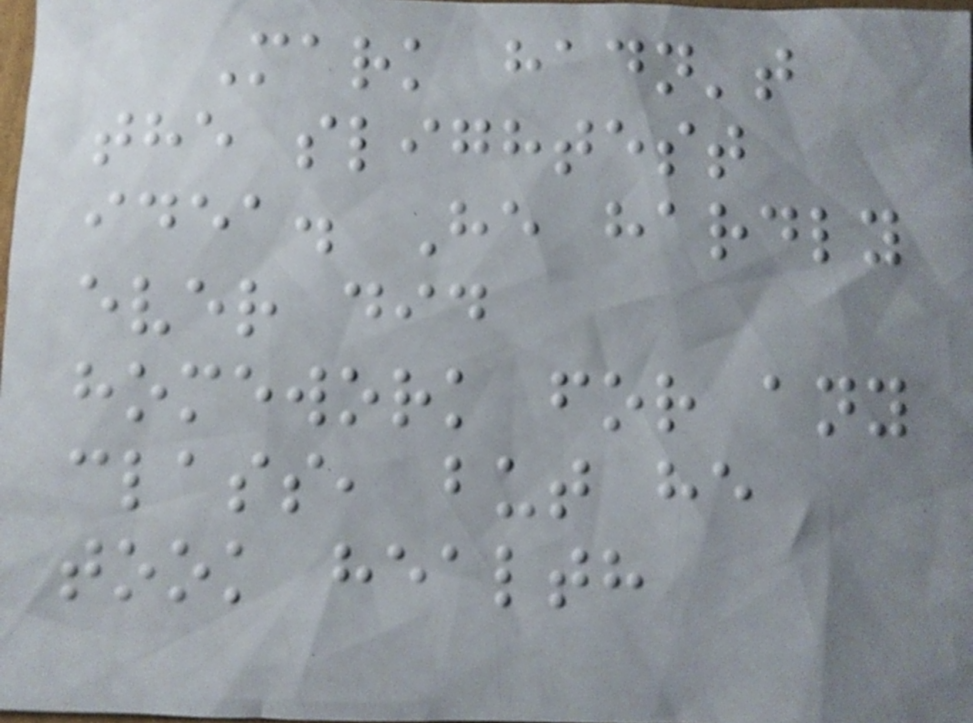Mark hadn't
the slightest
idea. He hardly
ever did
homework for any
class, but he
took health
